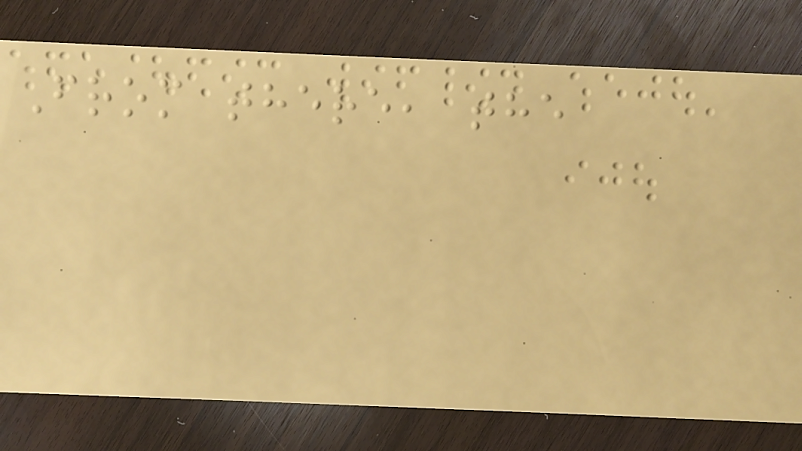From there, the
